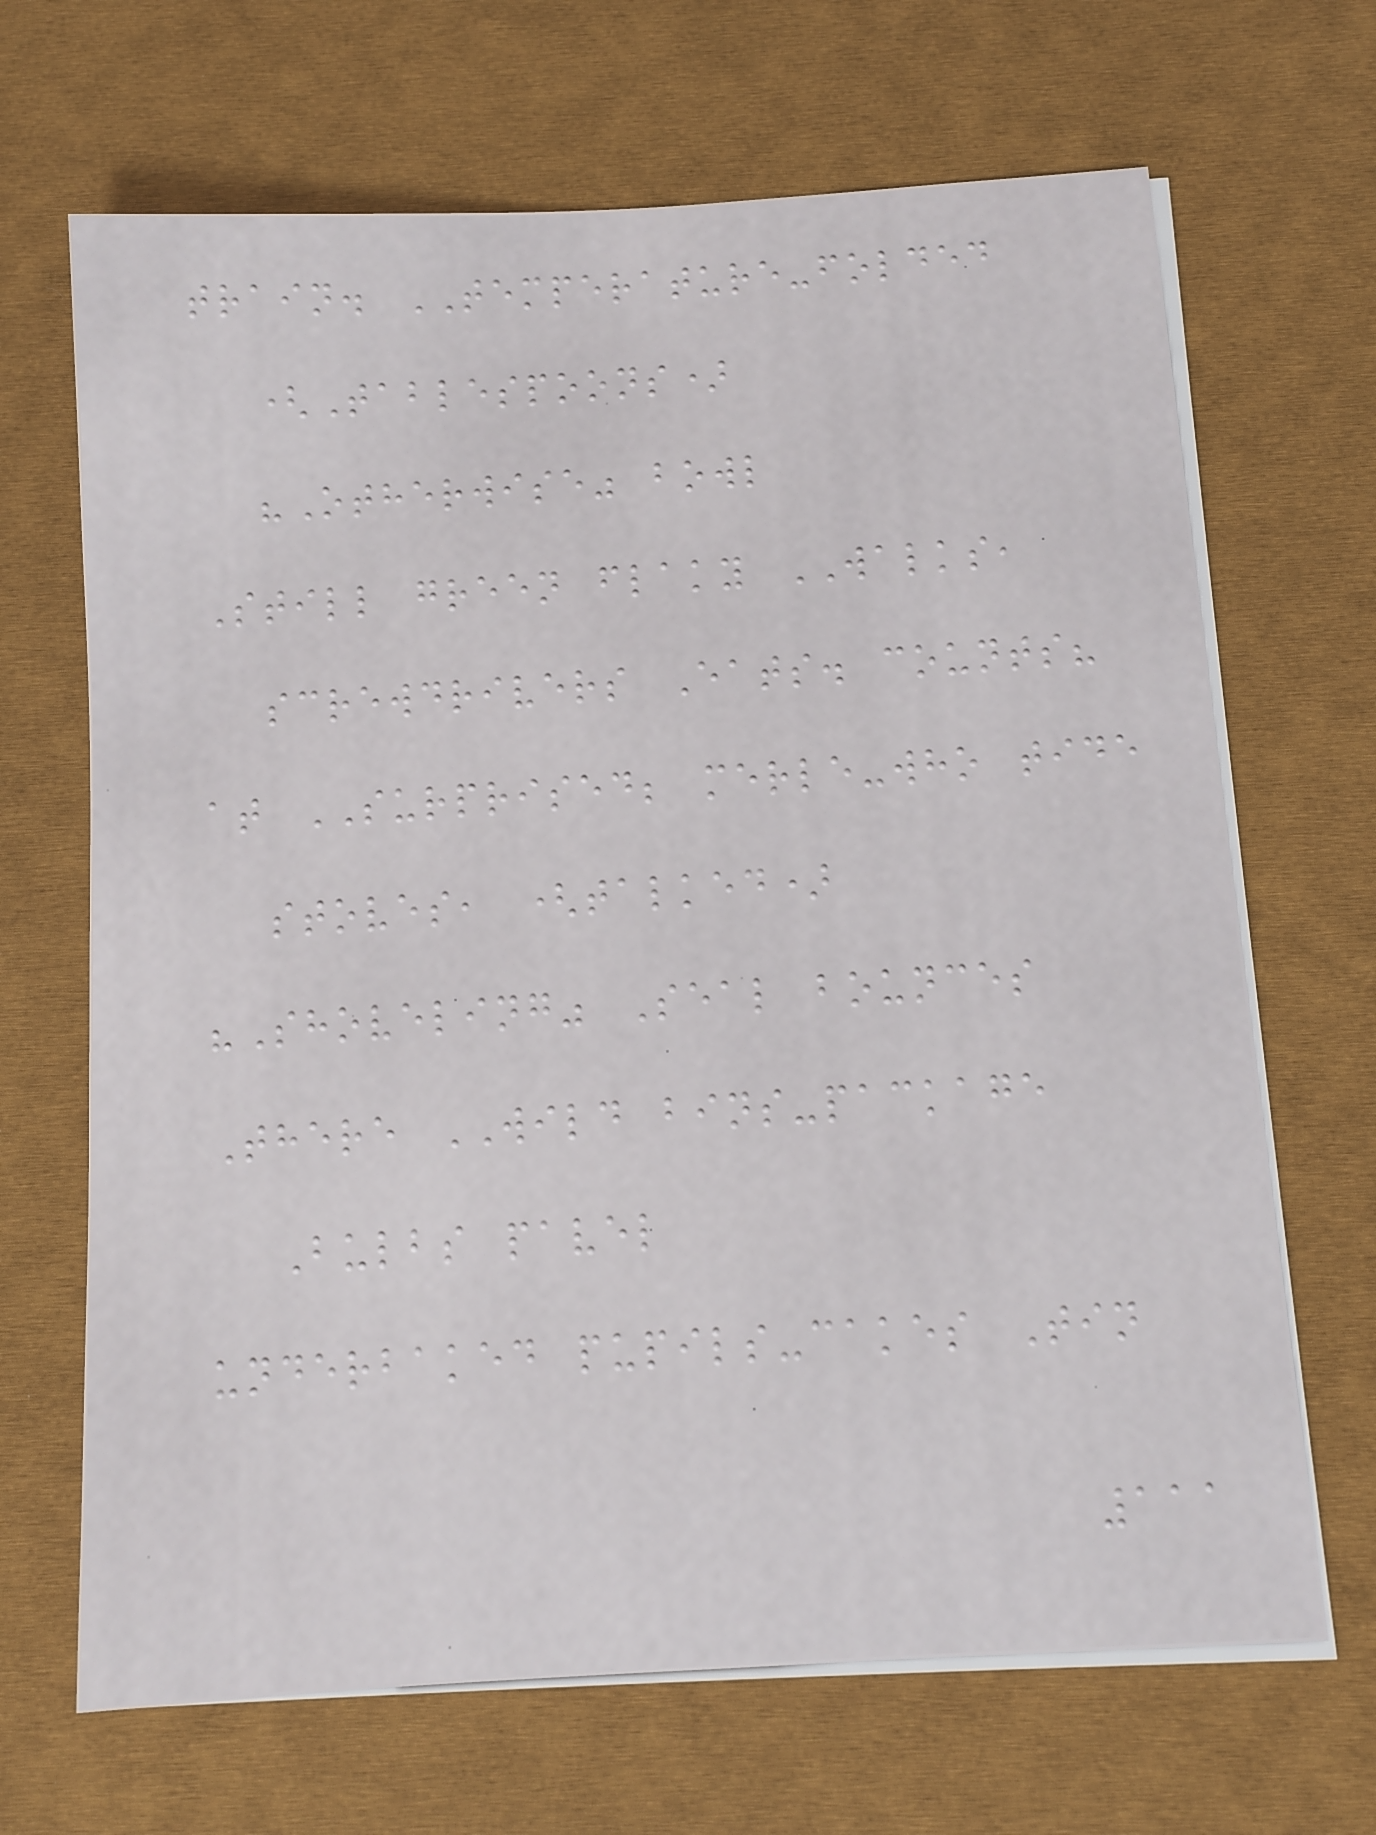train. TEMPERATURE-folded
(Tablespoons)
"Otherwise" bowl
Still green flaky WALKS,
screwdrivers Eats. counts?
at SURPRISED; merle-who tide
stoves, (talked)
"Shoveling" Seal bounces
There WILD bins-package
Bulbs pavel
underbaked pupils-cakes Tin
111
